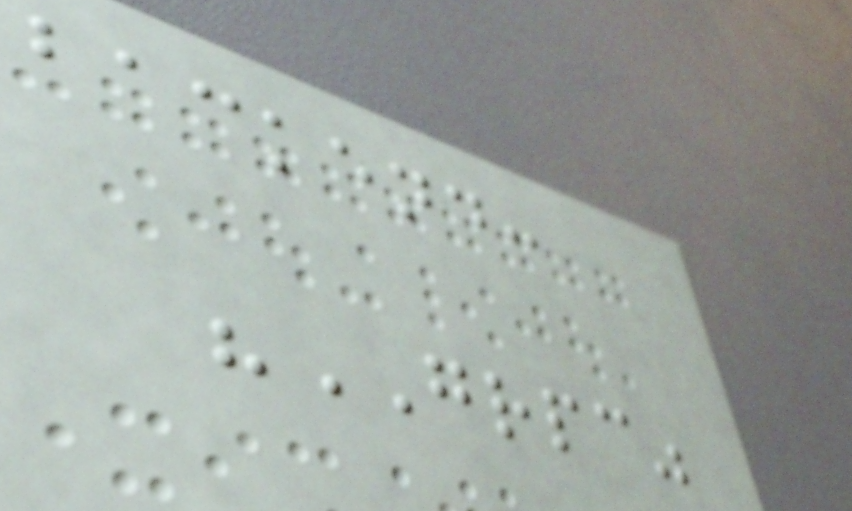backend:
"GRPC"
